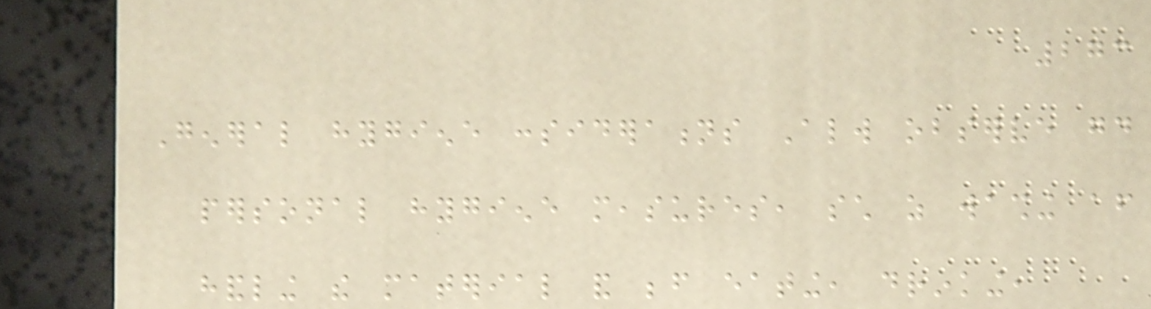273
General hygiene considerations Always observe good
personal hygiene measures, such as washing after
handling the material and before eating, drinking,
